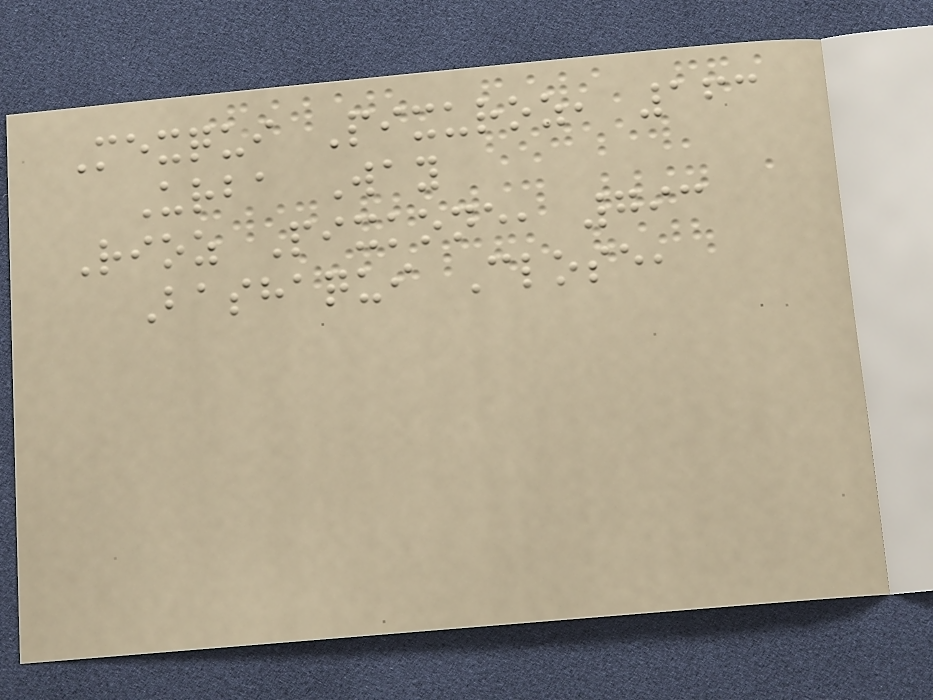Mexqui Pixuroz, 163
Urba Way
Rioz Pixkone, 793
Bashaqui Close,
